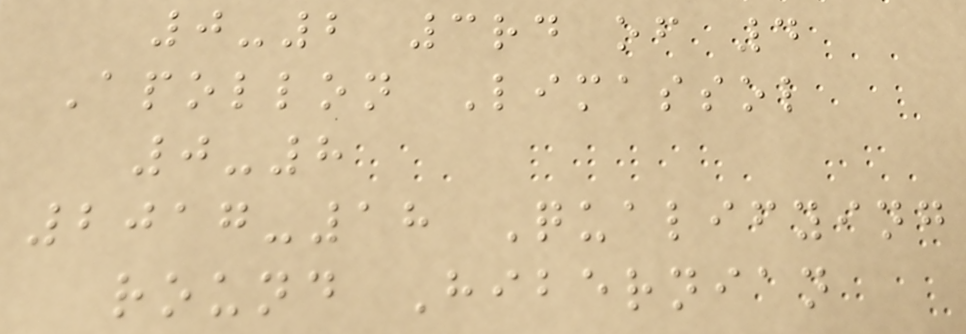0-2 3rd of 4
Apollon Limassol
0-8
2017-18 Qualifying
round Hibernian
